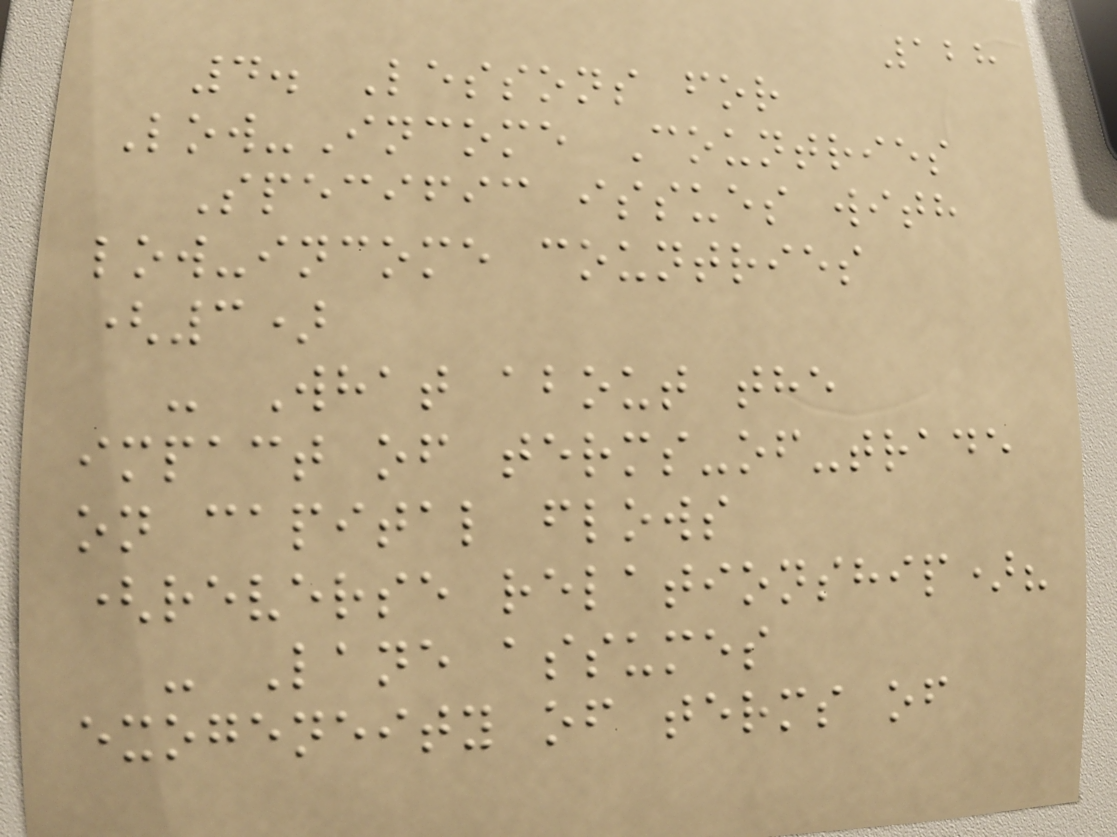128
4. Lessons for
Low-Income Countries
Specific issues with
low-income countries
(3)
- What about the
impact of terms-of-trade
on capital flows
(reverse relationship)?
- Lane assumes
exogeneity of terms of
